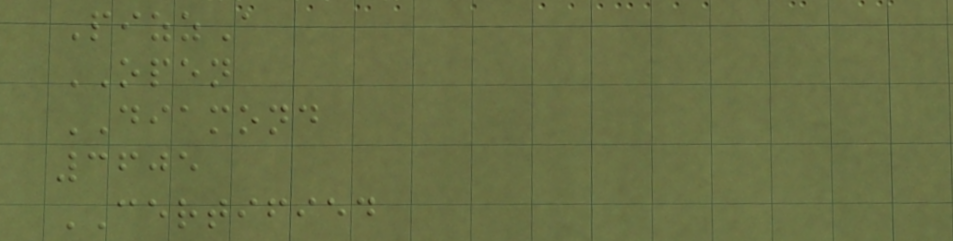PizzA
OPEN
DIAMOND
3605
CERTIFIED
